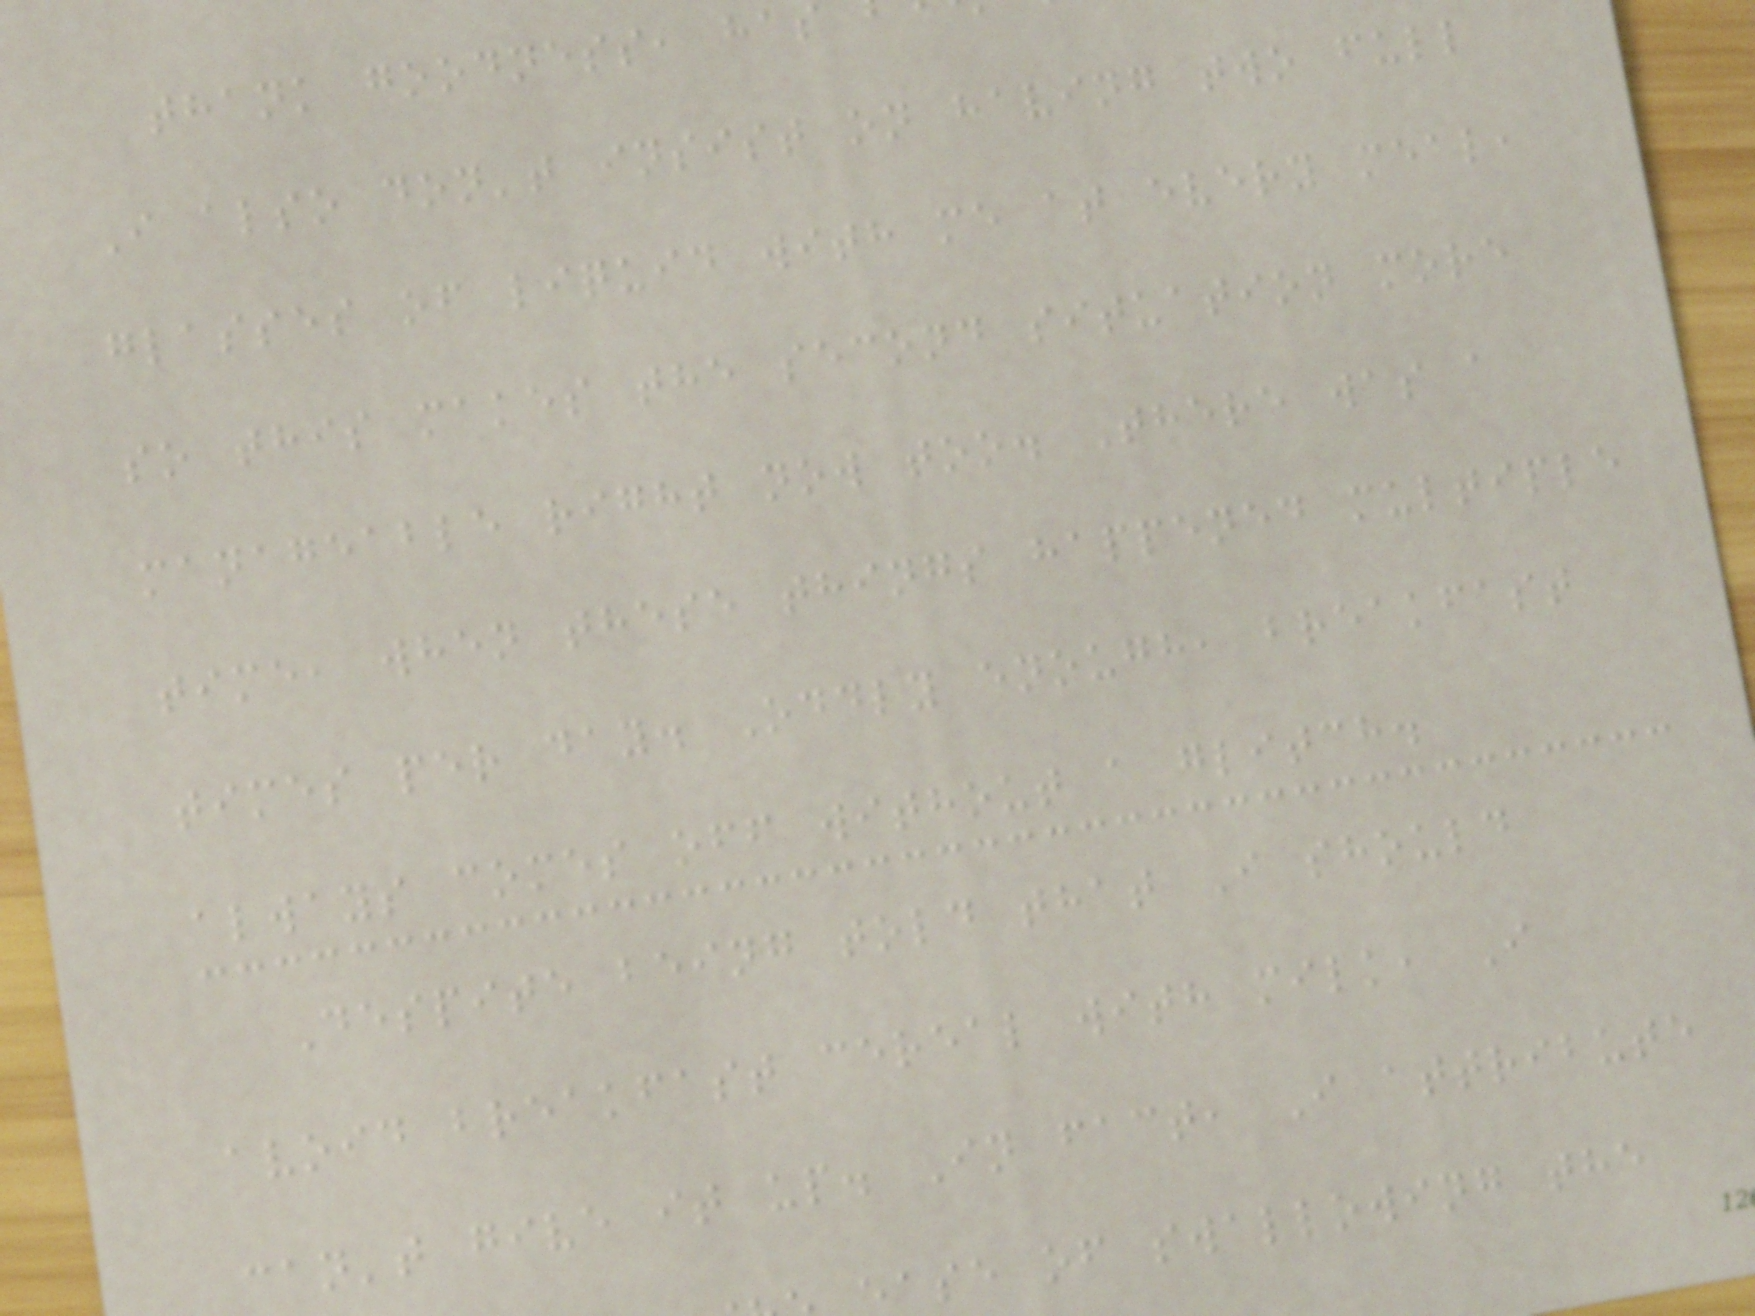thank goodness, has
I also don't insist on having two full
glasses of liquid with me at every meal,
so this makes the second situation more
manageable right now too. There was a
time, when these things happened multiple
times per day. Oddly enough, breakfast
always comes off without a glitch.
Despite being told that I should
avoid breakfast cereal with milk, I
can't give it up. In fact, I attribute
ase of swallowing the
